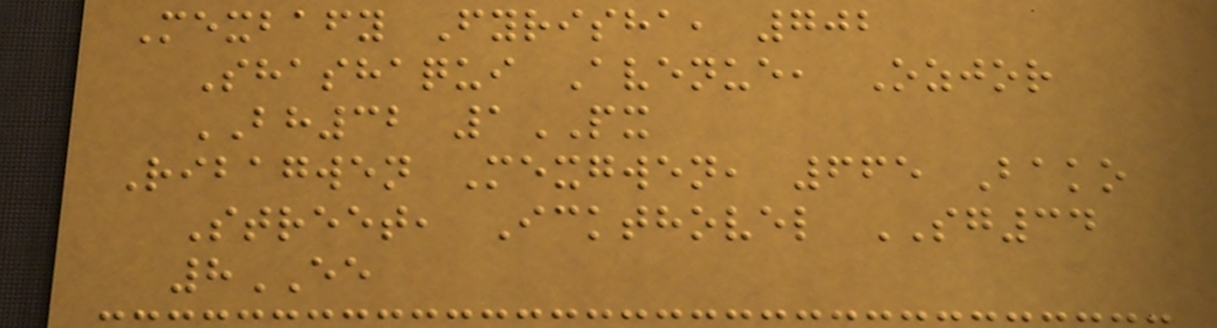Mexbafy Fyrisha, 702
Shashaqui Avenue, Ozjor
BH32 1PX
Ribagwen Mexgwen, 665 Bako
Street, Ickthovel SG34
8EE
